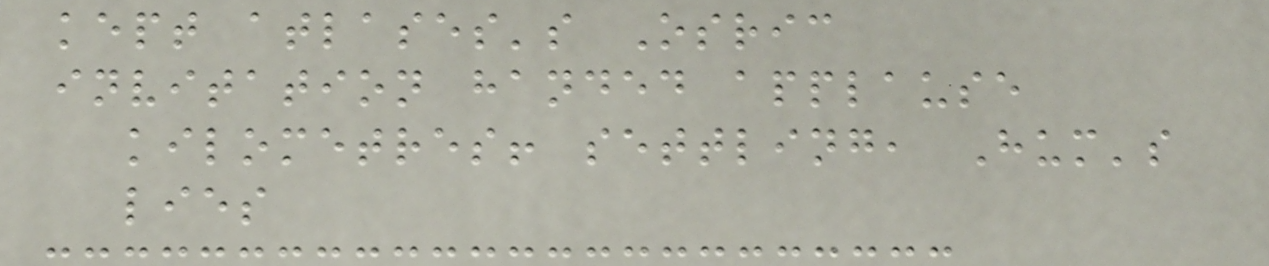kept atlases's Osric
invitation handed applause
kilometres! settling, Hum's
lies
